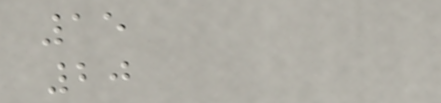15
20
